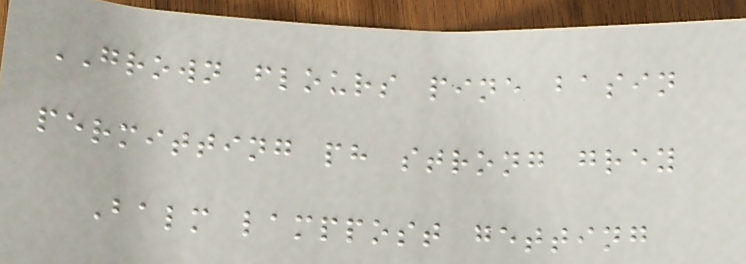GROWN flours pine basin
permitting ph strong grey
Balm lamppost getting
